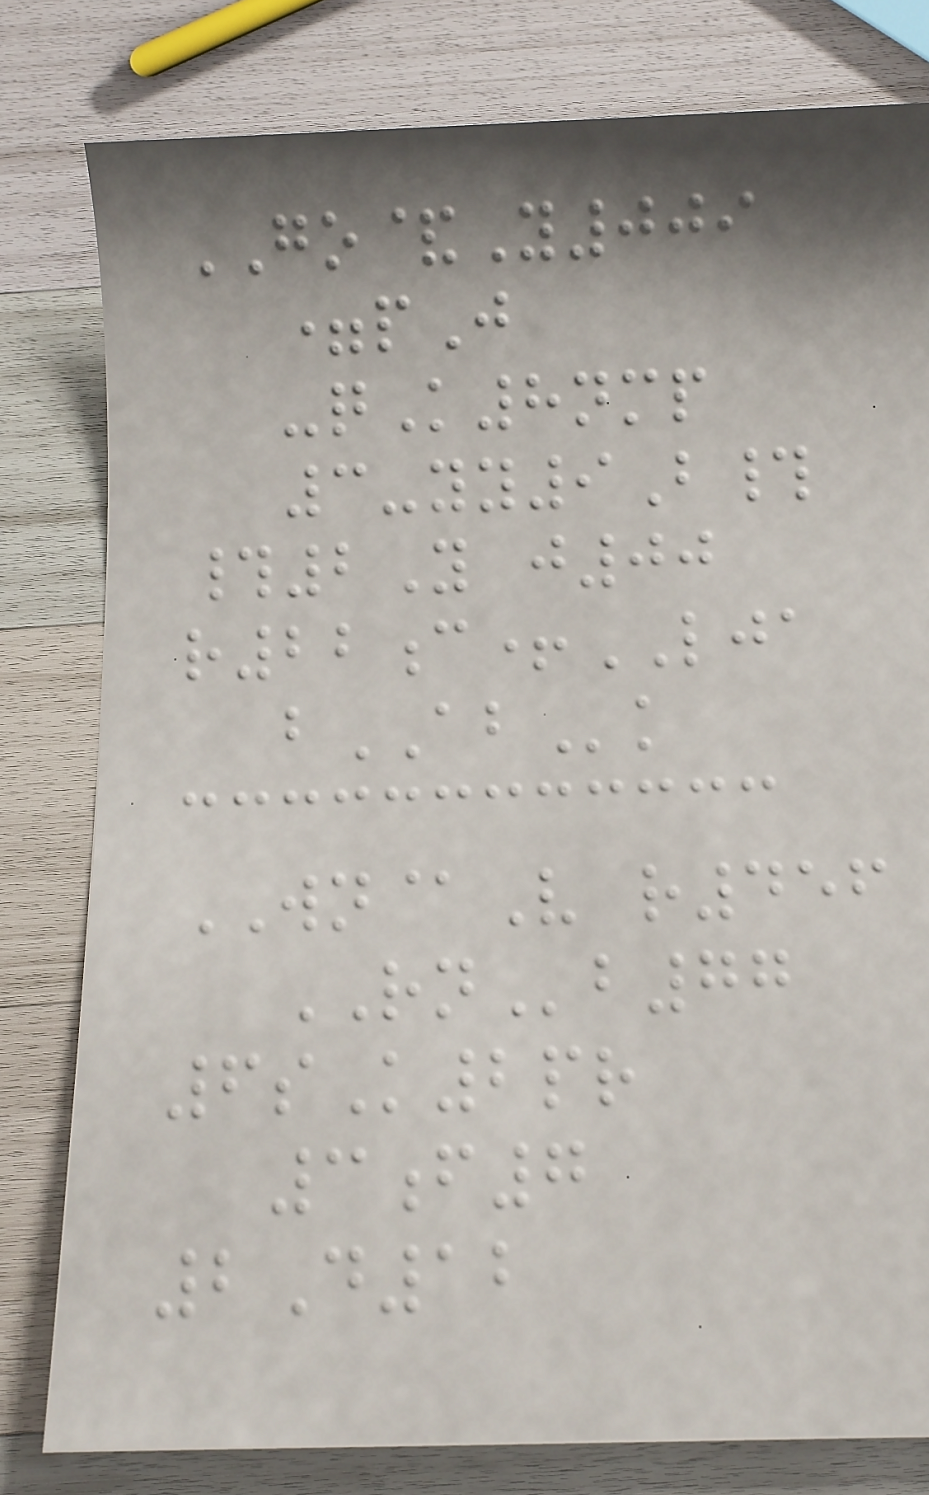GO&Y009
=pJ
-qK8nmp
3-yy9B#
#2Y j00
r22c+LJA
bABk
WN@V r456
RNb77
6sK2pr
3f7
2D12
